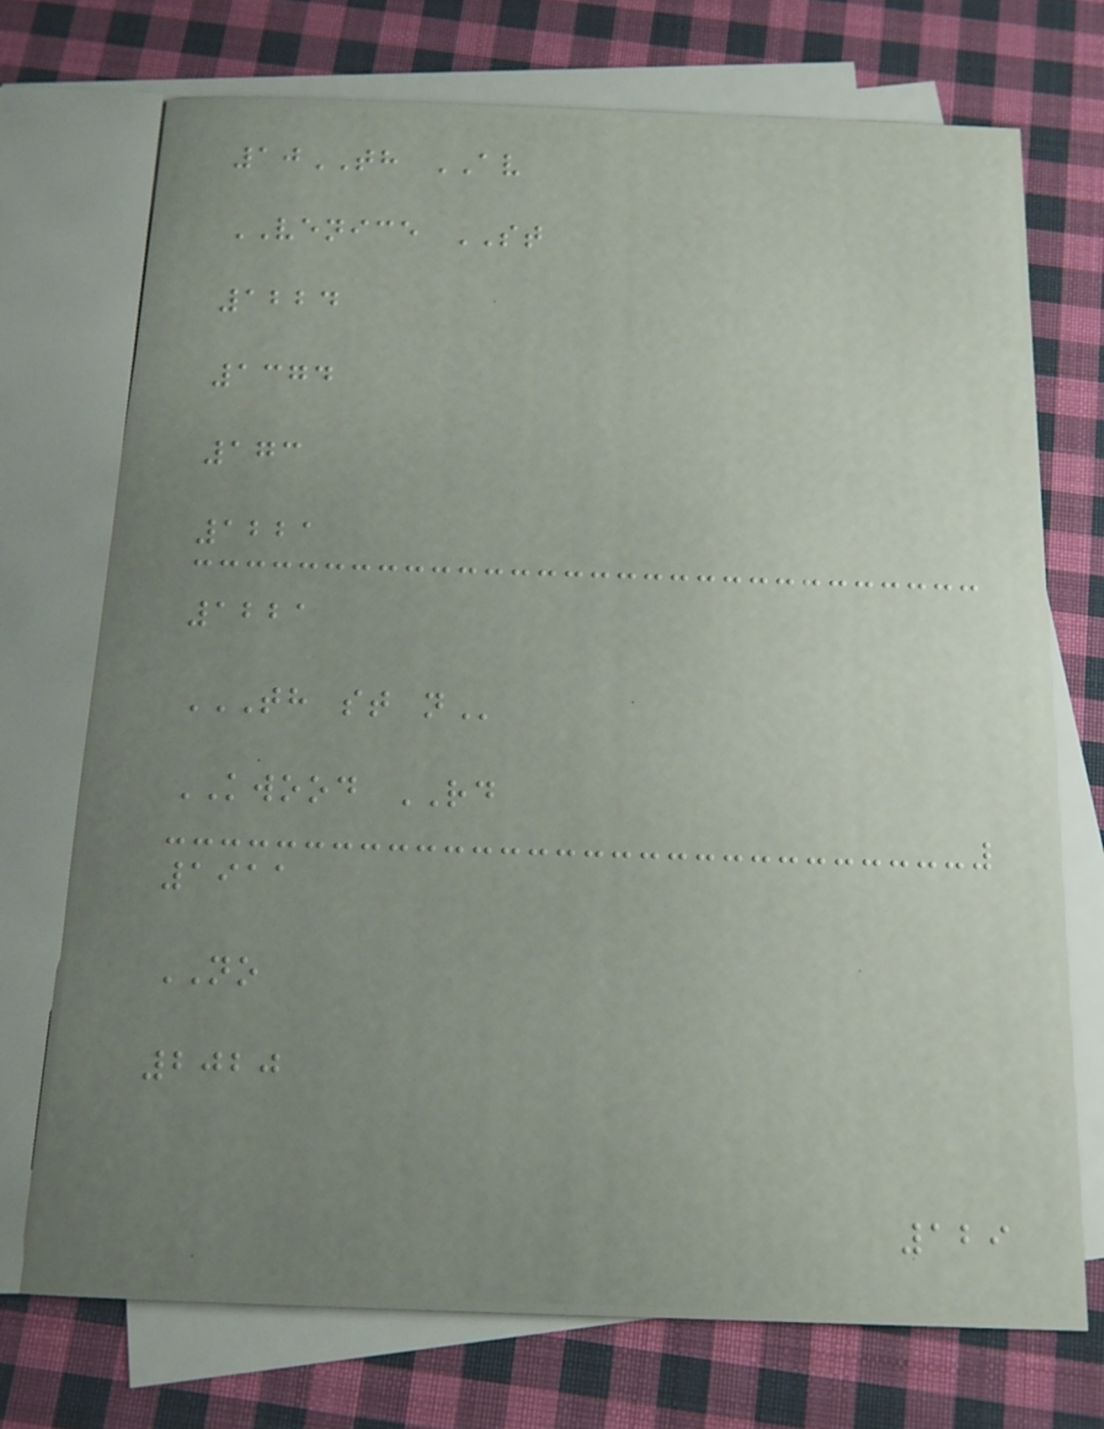10TH AV
VENICE ST
1224
1374
173
1221
1221
TH ST N
KWOOD RD
1911
NO
2020
129
